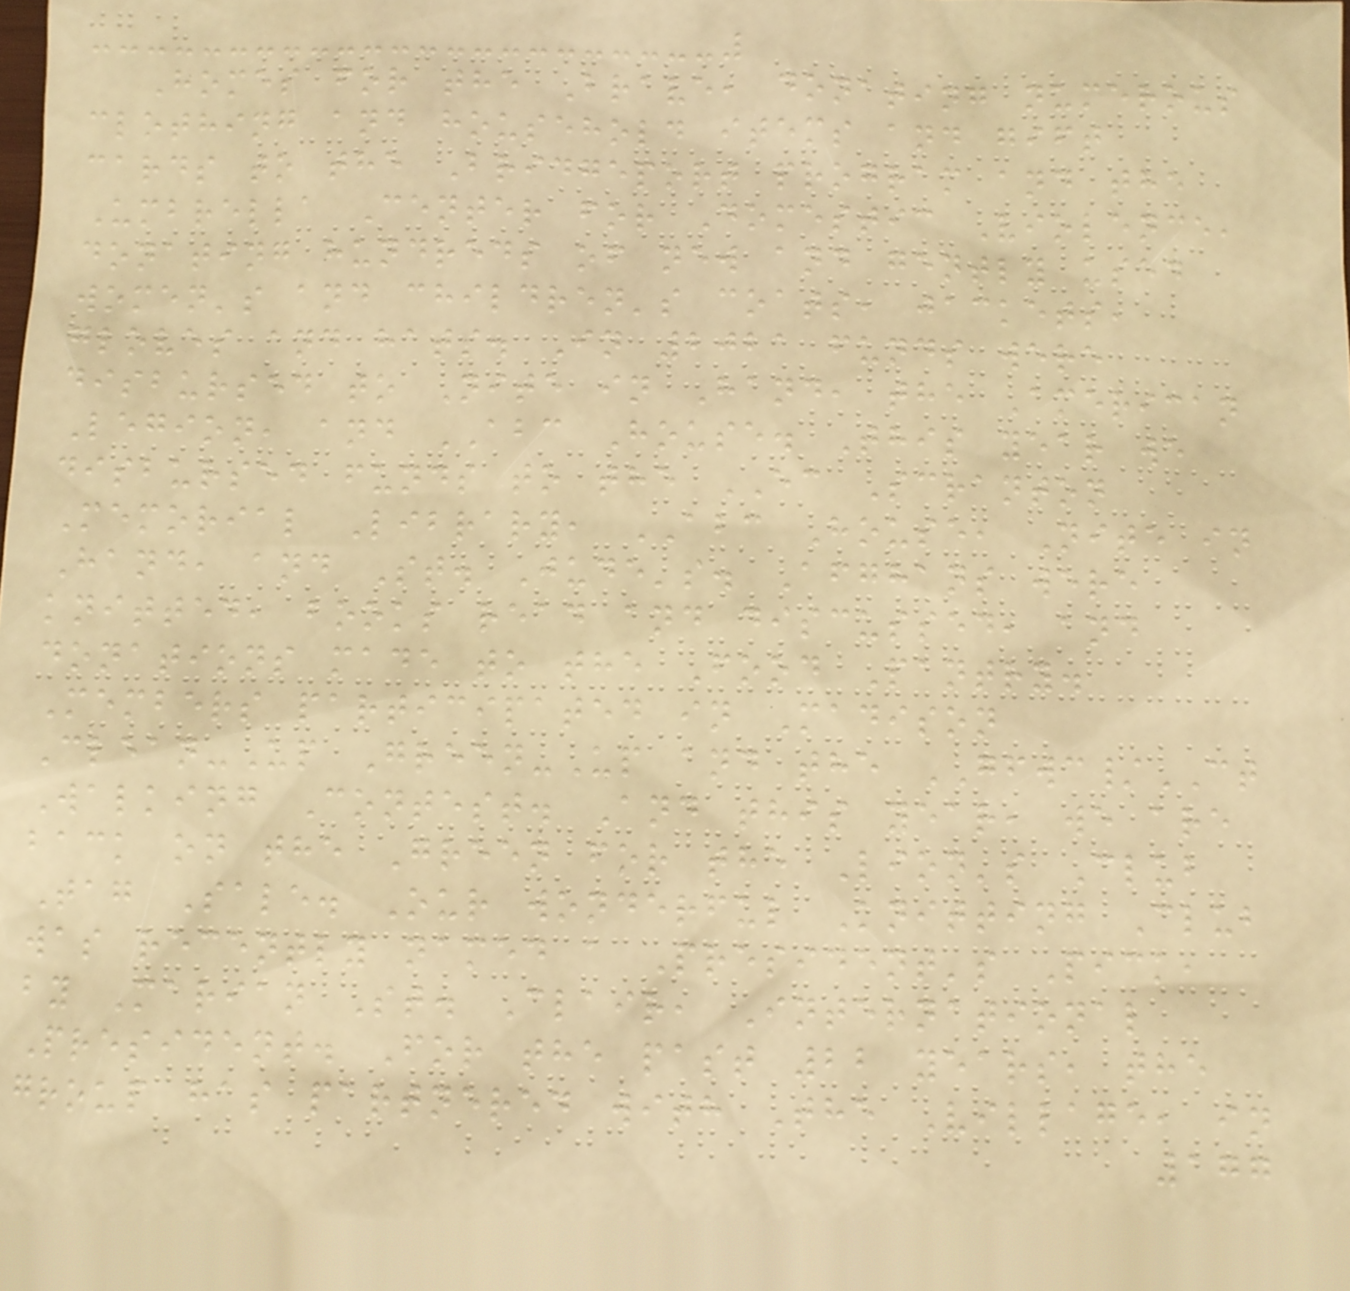Homes for the Brave, donating numerous
clothing and household items and gift
cards to the Bridgeport program and the
Umbrella Center for Domestic Violence,
donating hundreds of new and gently used
women's and children's coats, jackets,
gloves and hats. In 2021 funds were
disbursed to Nite in Hand, the American
Legion, and ABC House. This year we
disbursed funds to the EC Scranton
Memorial Library, ABC House, Nite in
Hand, and St. Jude's. Afghans were
knitted, books read and discussed, and
donations made to the Food Pantry.
Members participated in Madison
Clean-Up Green-Up and the GFWC/CT
Walking Contest. And this year, we are
back on the Green for the Lion's Club
Tag Sale. Our wonderful Knitting Club
was recently named a President's Pick,
by Marian St. Clair, International
President. For the past 22 years, the
group has partnered with The Village, in
177
